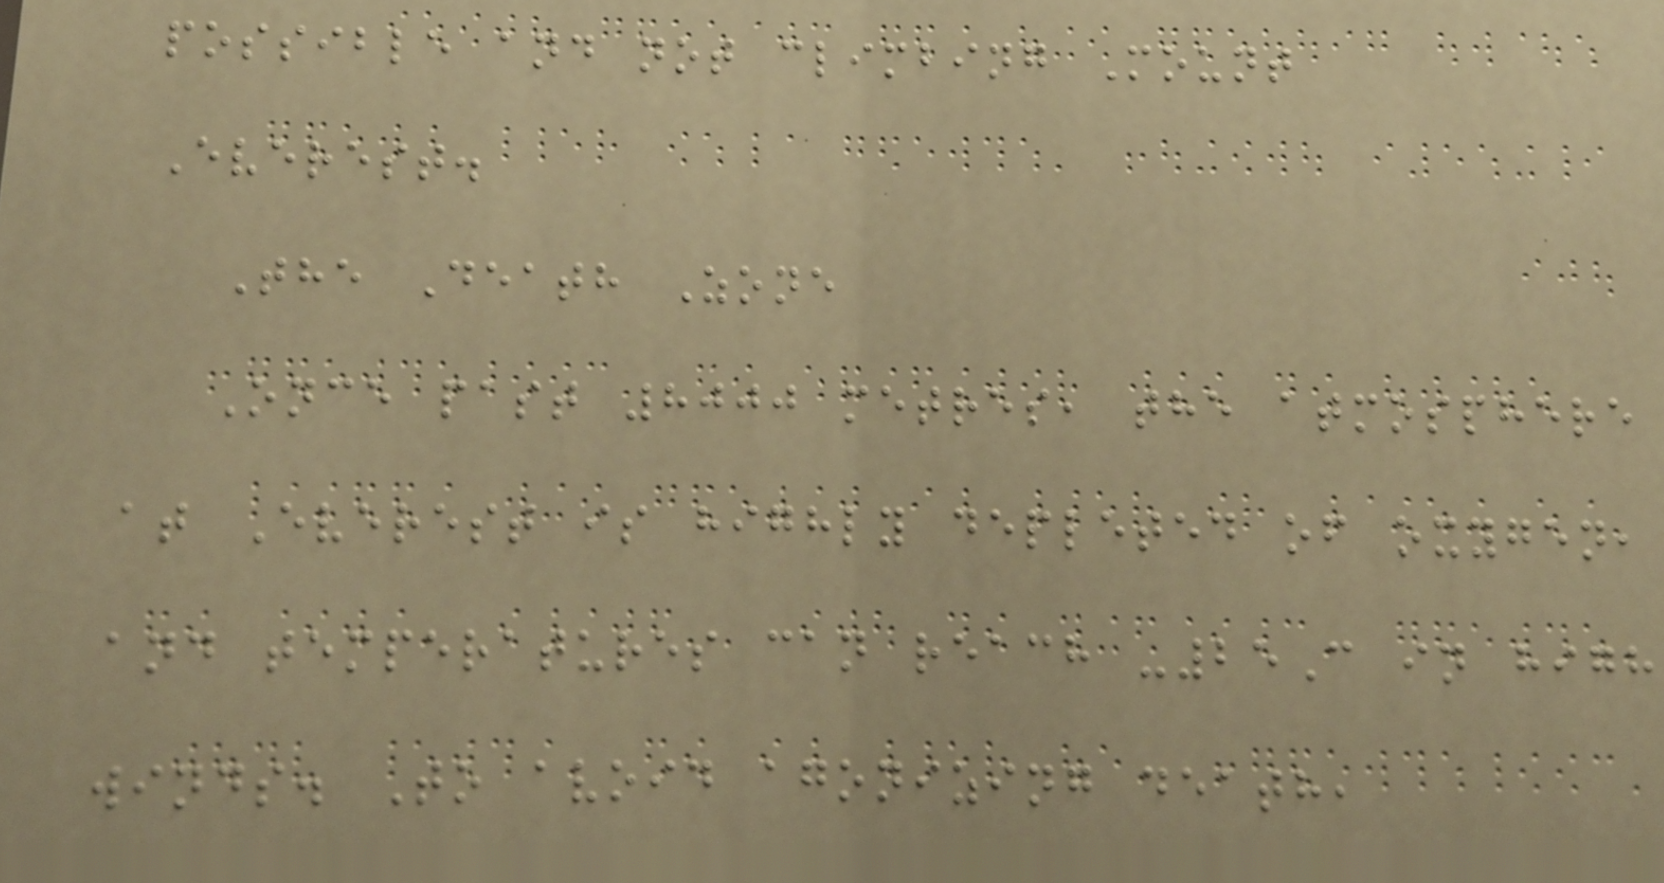possible and not climbing Mount
Everest.
The Death Zone
Once past 8000 metres, the atmosphere
at Everest is highly depleted of oxygen,
and temperatures can reach -25C in high
winds. To avoid agonizing death,
